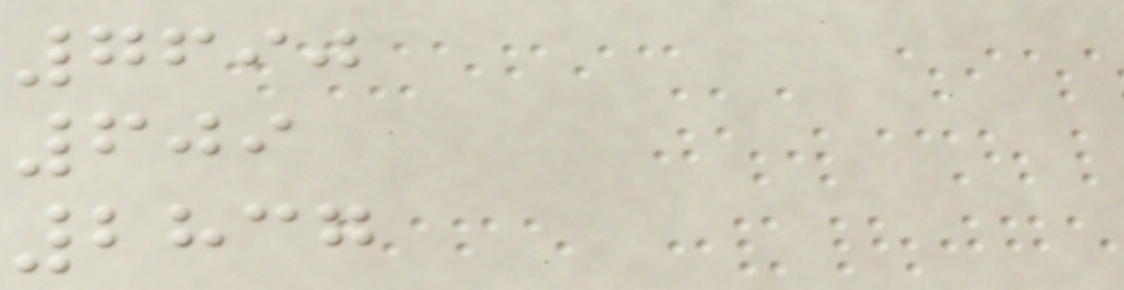7690
609
2837
